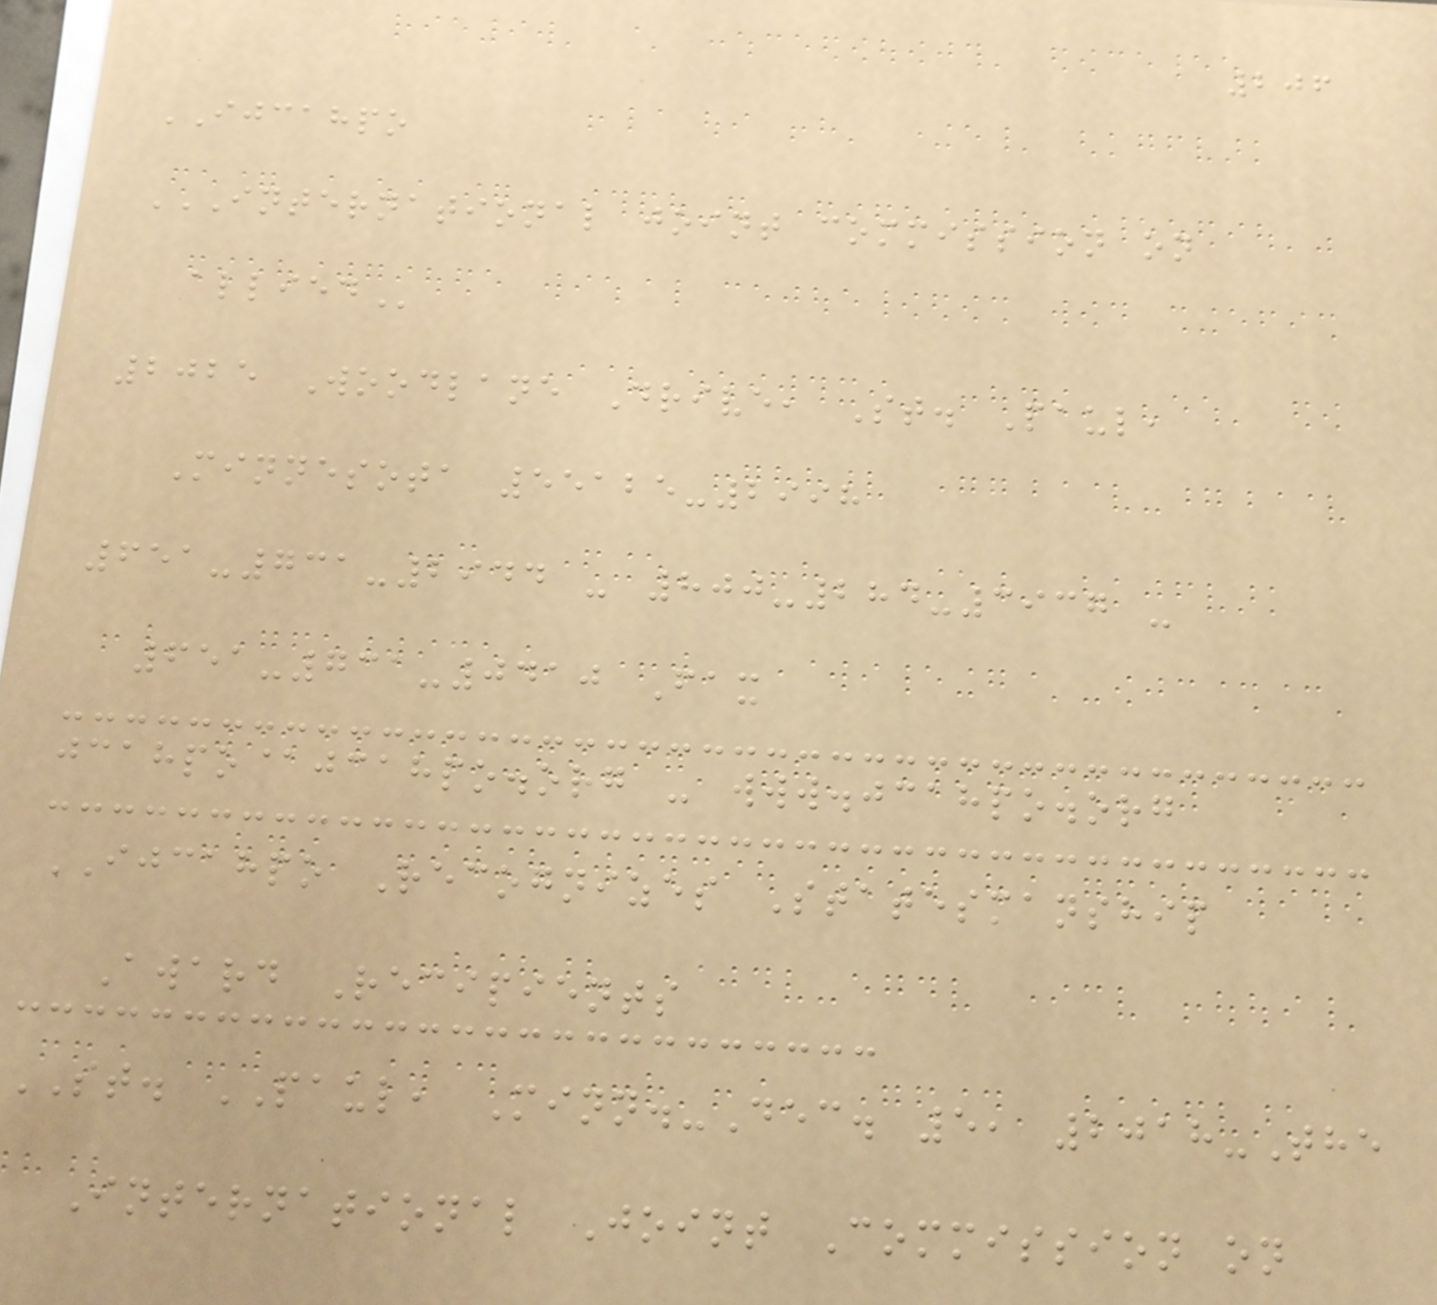206
IJCAHPO
INTERNATIONAL JOINT COMMISSION ON
ALLIED
2025 Woodlane Drive, St. Paul,
Minnesota 55125-2998
651-731-2944 - 800-284-3937 -
651-731-0410 Fax
jcahpo@jcahpo.org - www.jcahpo.org
IJCAHPO Recognizes Statesmanship
Award Recipients
ST. PAUL, Minn.-Dec. 5, 2018-The
International Joint Commission on
